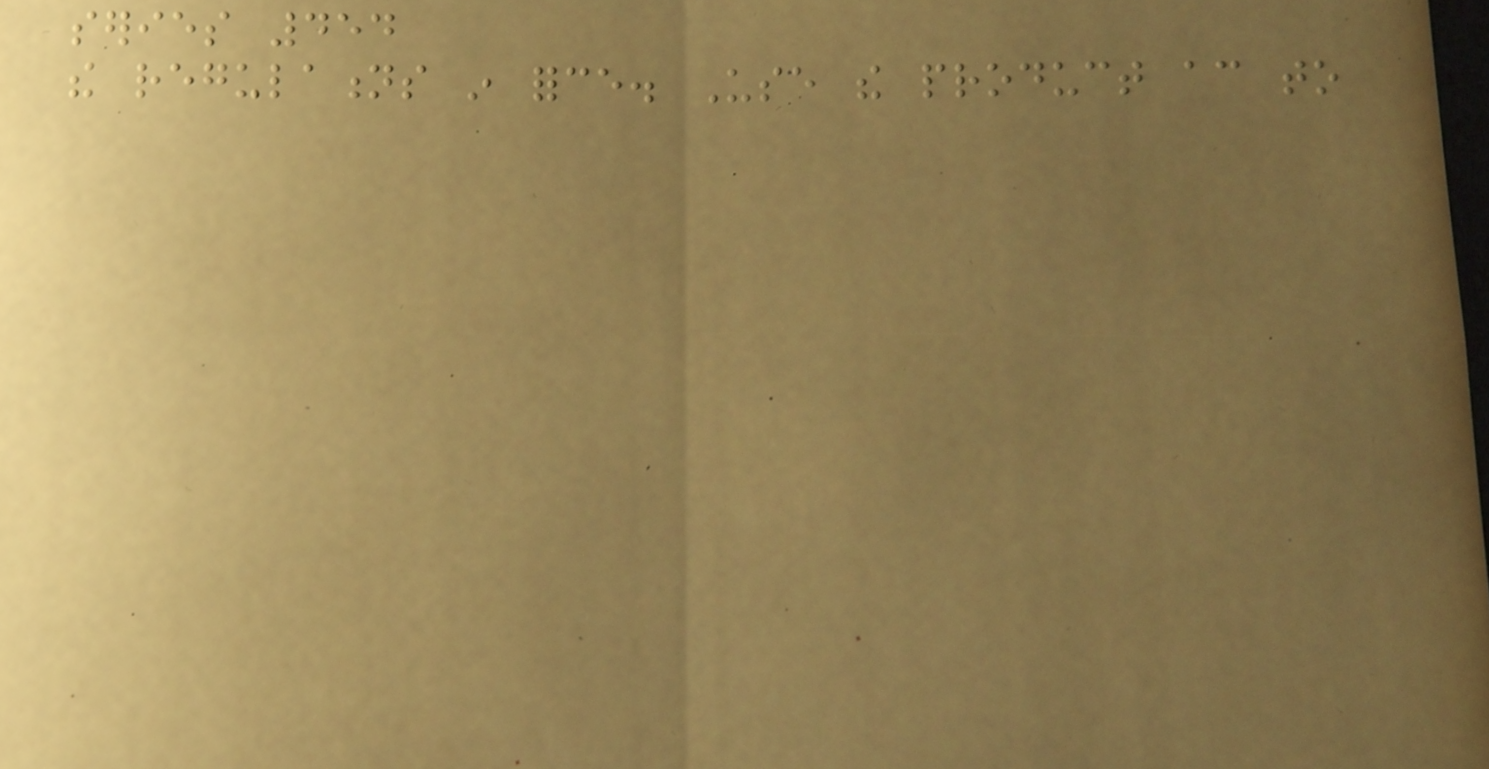series 454
the regulations in force. Use the product according to
